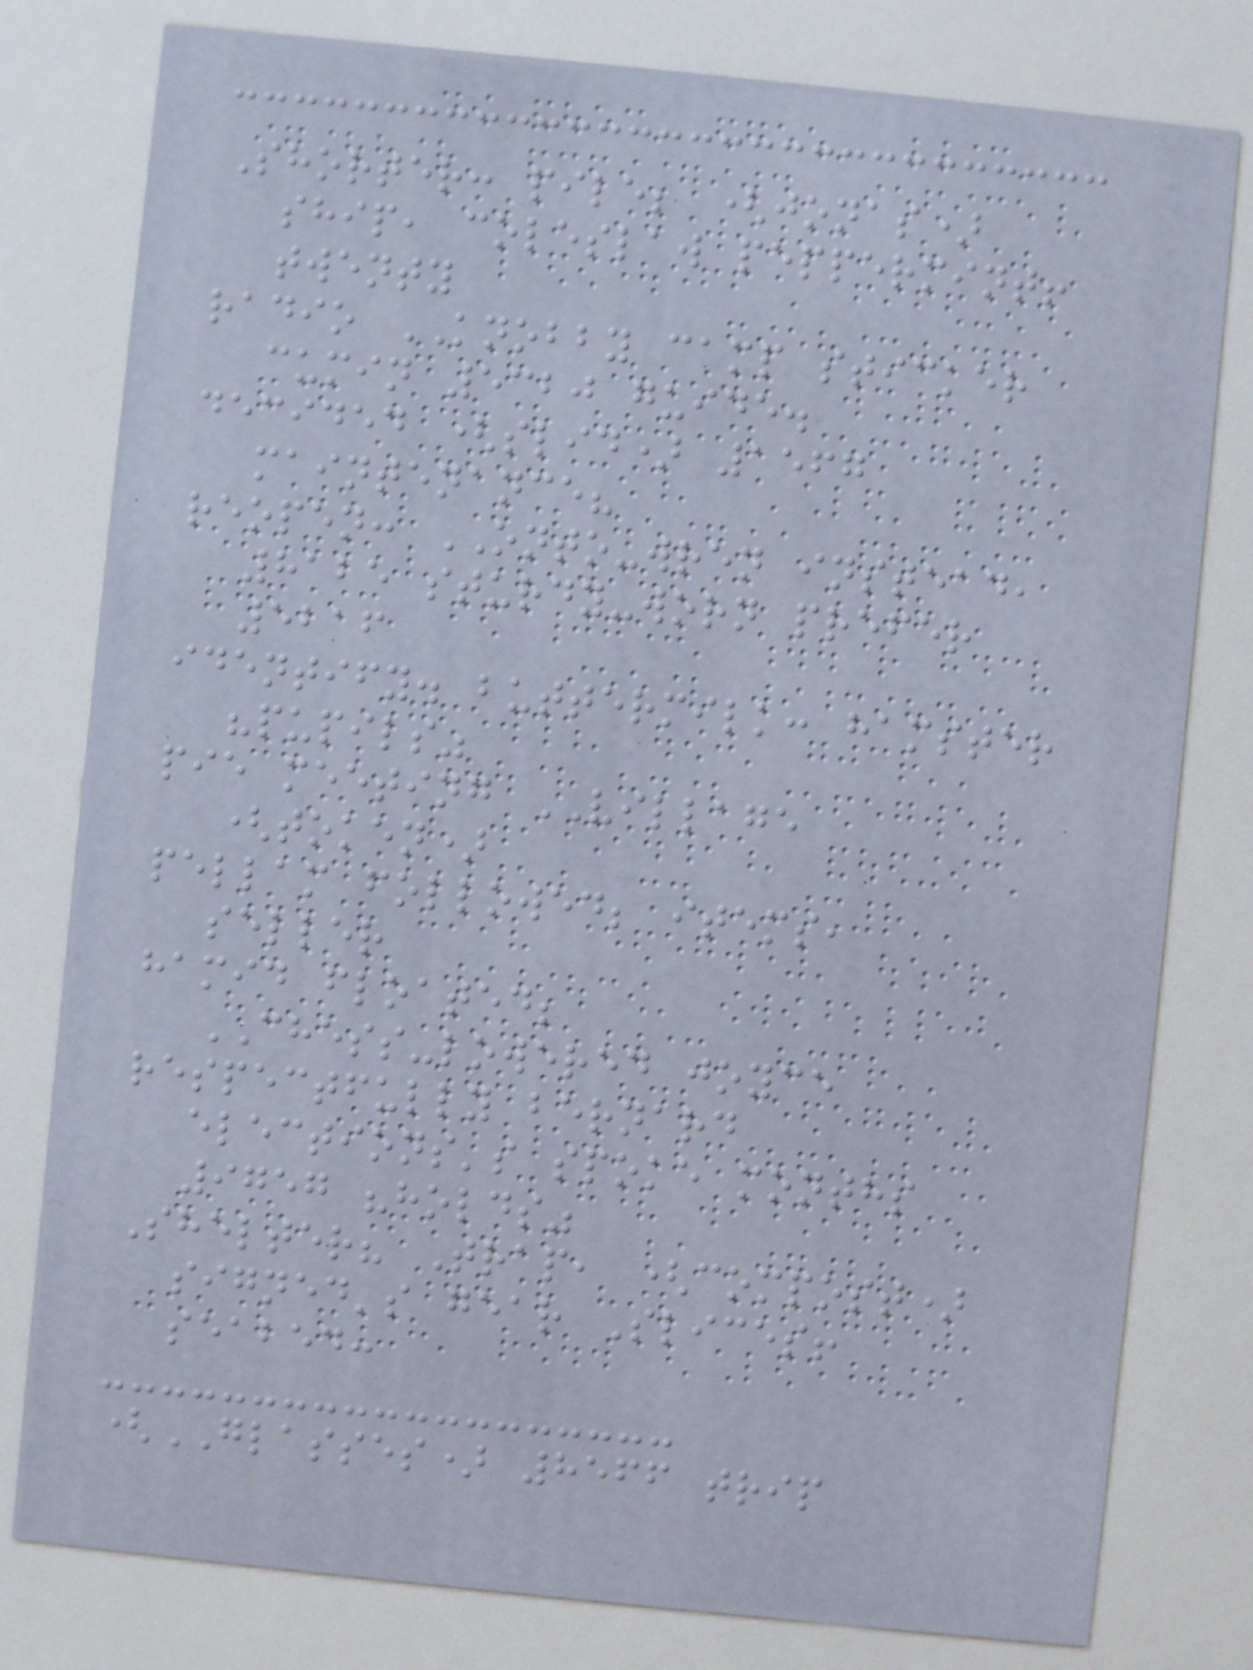Shorter: pile; (jonas)
ship, coleslaw peppermint!
twenty
radio KNOBBY camp sticker
cumin 5320 guide.
decided (slid) 1567
maintenance?
reopen: ONTO-wren instead,
8125 sturdy-worn prefer
5216
identify. buttermilk: hamster
"pupils"
pie meeting VILLAGE
(token)
pellam followed; items,
seller
hamid floated;
CHESS-lowered joyce
respectfully bernard
elections's spoke months
9757 "holds"
Shelter? Trap, (compost)
signed's gear Slices!
seabed:
(GLASSES) 8566 trip
